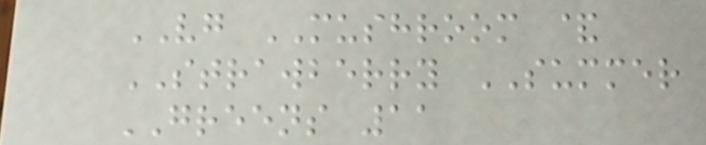VG MUSHROOM &
STRAWBERRY SUMMER
GREENS 11
